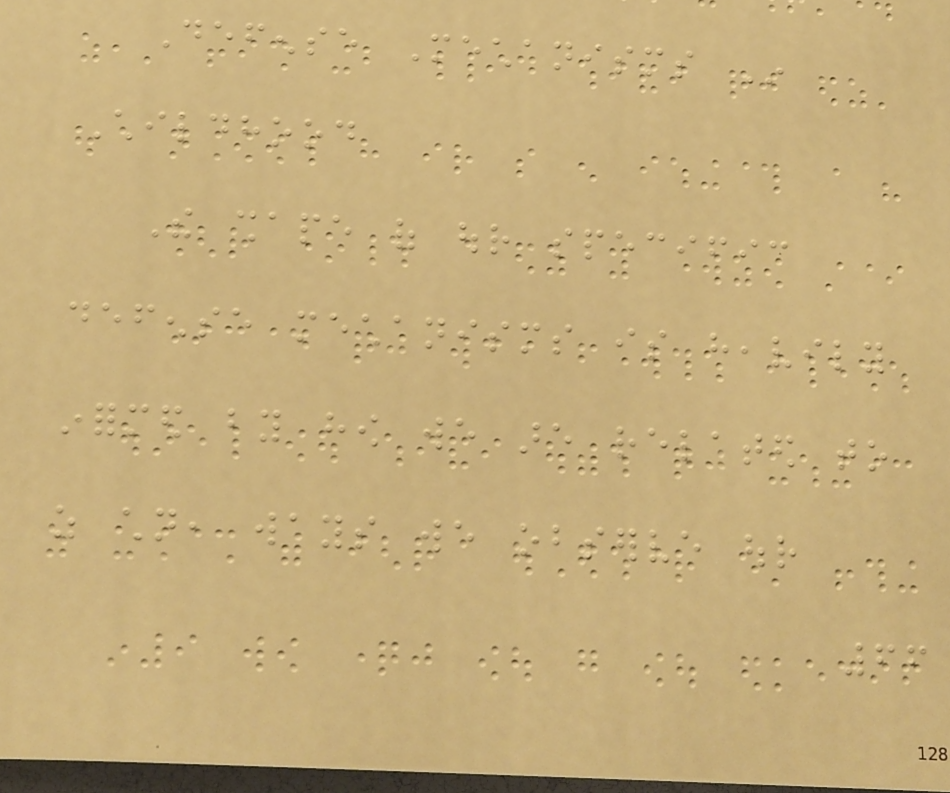Defense Mechanisms In
Childhood
The shape of our specific
defense mechanisms is heavily
informed by how we are related to
as children, ways we observe our
66
